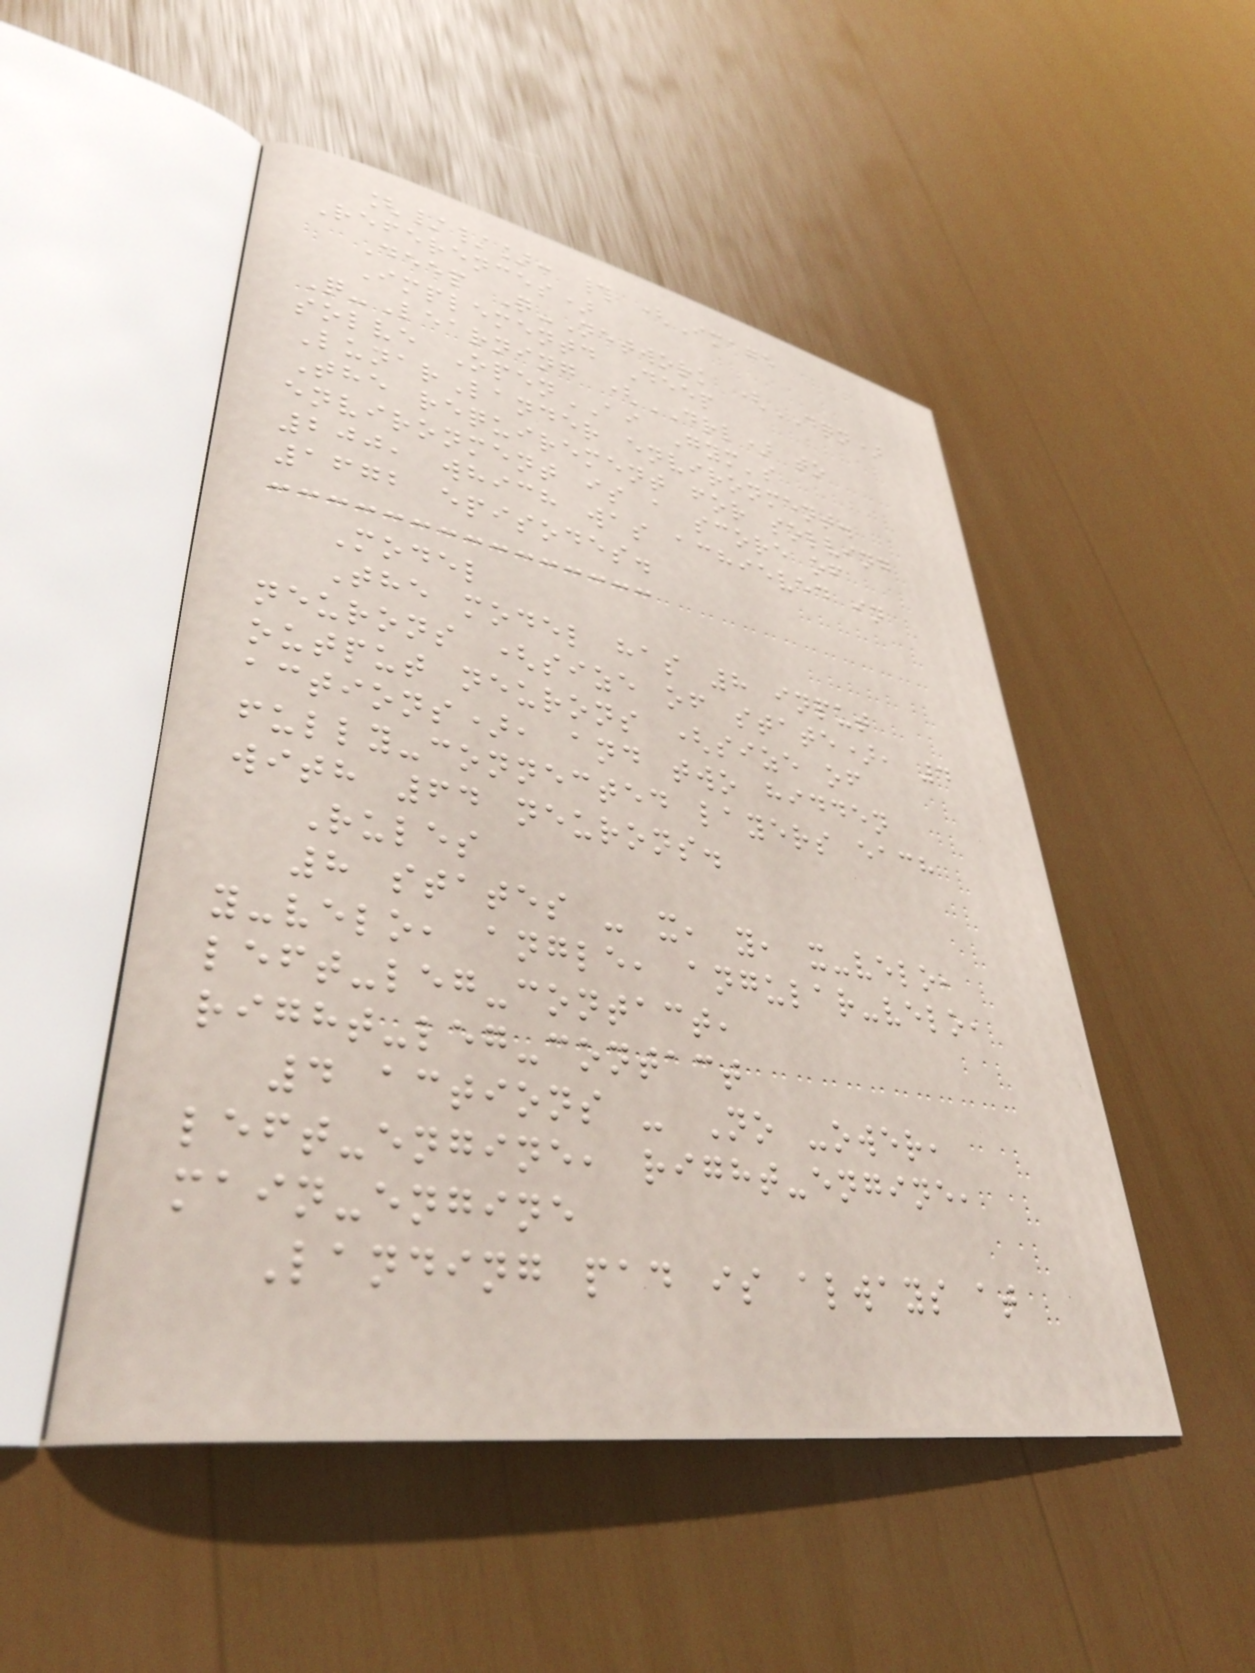[//]: # (Image
References)
Deep Q-Network (DQN)
Implementd Deep
Q-Learning (DRL) to
solve OpenAI Gym's
LunarLander environment.
The requirement for solving
environment is a score of
200, which was achieved in
1672 episodes.
Model
The model has 8 input
neurons (size of state), 4
output neurons (size of
actions), and two hidden
fully-connected layers each
with 64 neurons.
Rules
8 states - x, y, x-velo,
y-velo, angle, angular-velo,
left-leg-contact,
right-leg-contact
4 actions - No -ower,
left-engine, right-engine,
main-engine
Landing pad is always at
